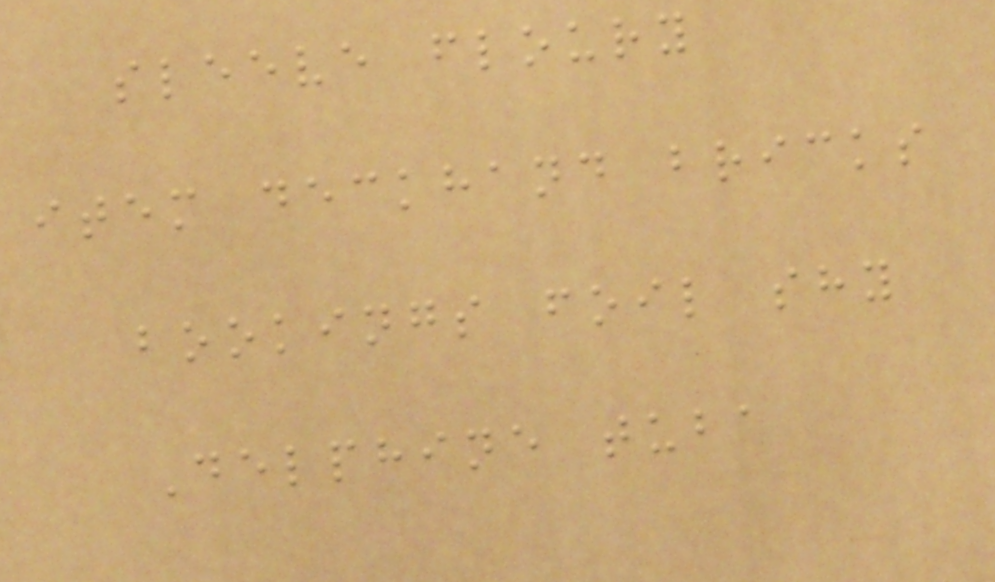sleeve floury
item deckhand bricks
bookings foil shy
Delphine tuba
